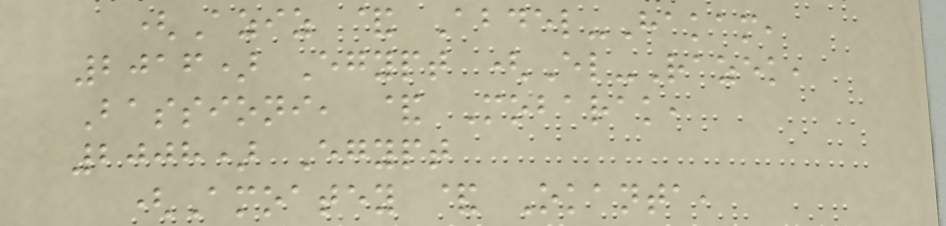(Aziz & Abdel-Hakam,
2016) Egypt (El-Razek,
Bassioni, & Mobarak,
2008) Egypt
(Amoatey & Okanta,
